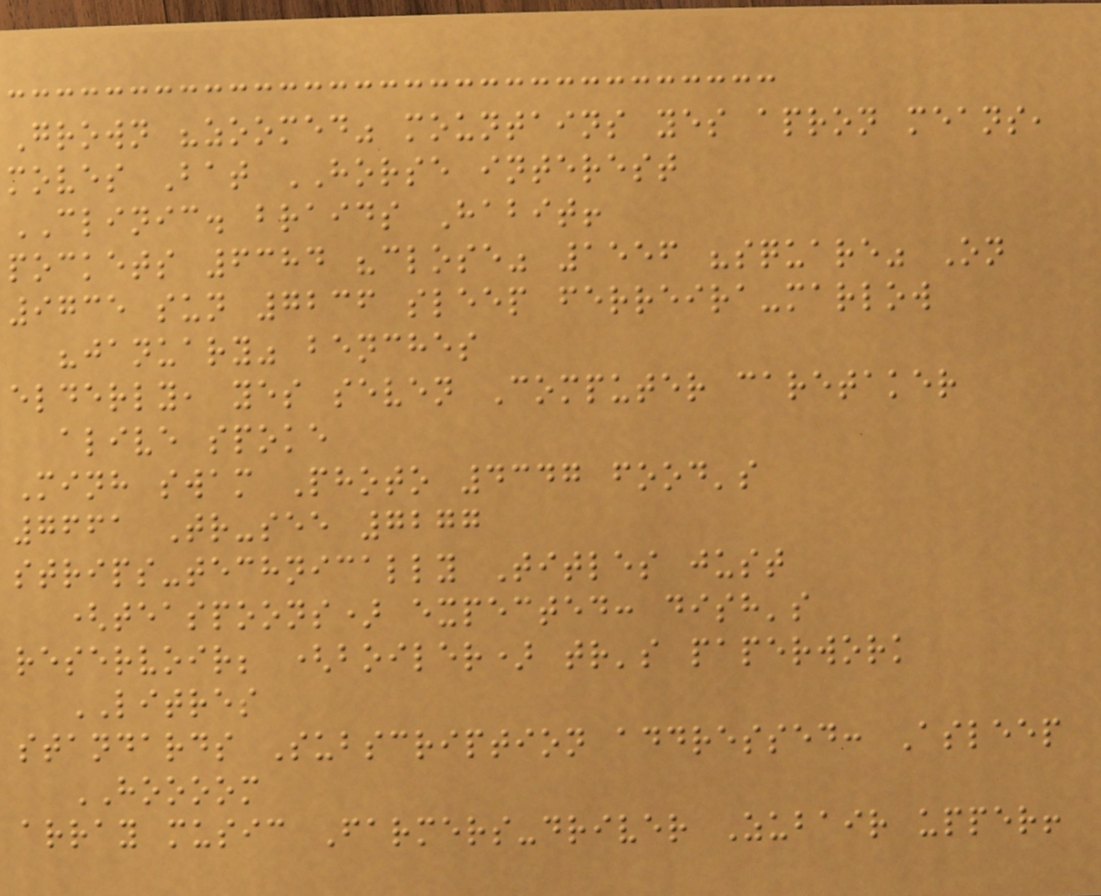Grown "zoomed" mountains yes apron means,
moves Bat HORSE interest
CLINIC. braids Habit!
pockets 6384 "close" 1556 "square" On
9735 sun 7236 sleep ferreira-marlow
"january" benches
elderly, yes seven Computer caretaker
alive spoke
Minh swam Photo 4347 food's
7661 Tr-see 7277
strips-technically Titles just
(teaspoons) expected: dish's
reservoir; (boiler) tr's paperwork
LITRES
standards Subscription addressed: Asleep
HOOOOM
array music Farmers-driver Zubair upper!
